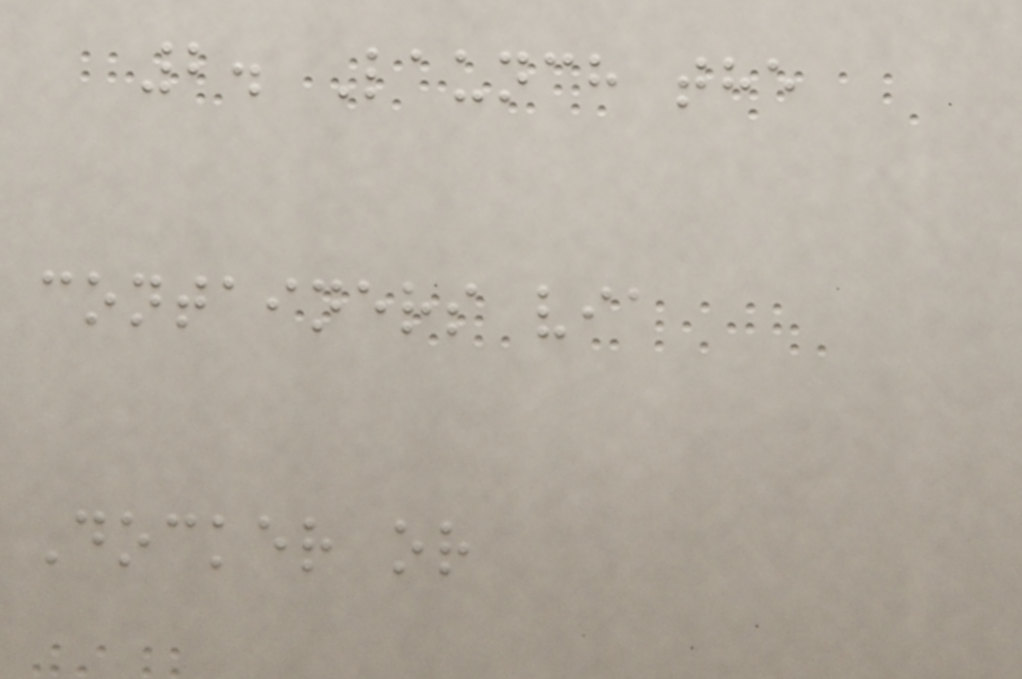2. Launch the
containers via
Docker or
